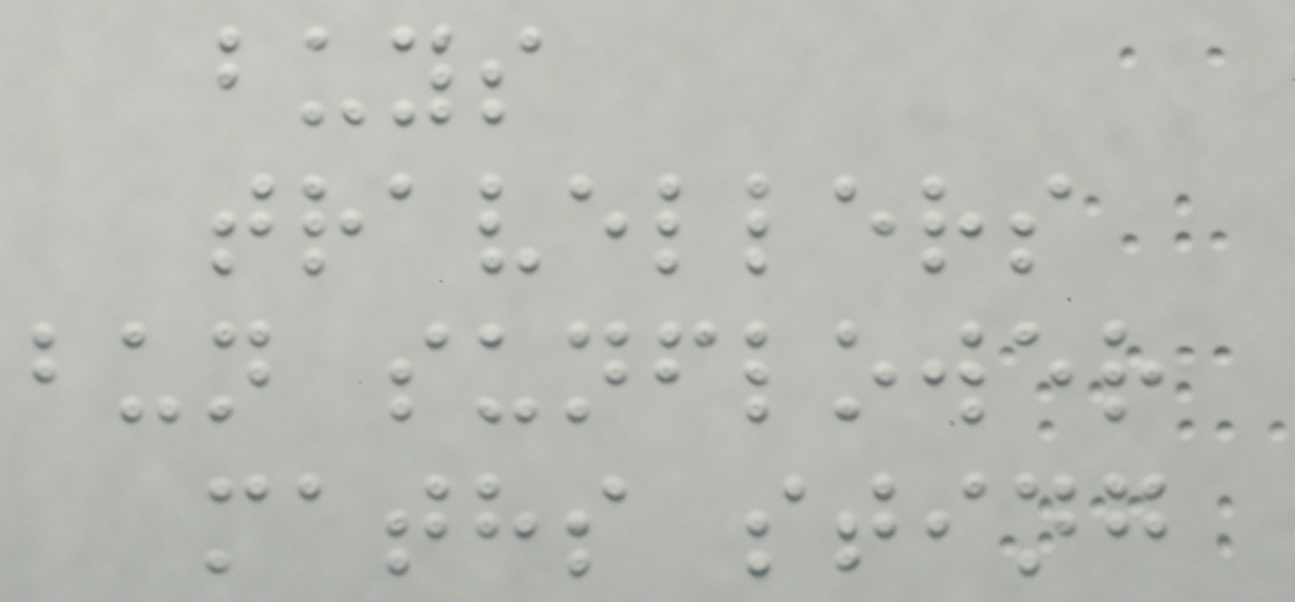buys
travellers
bun sunflower
maths sting
